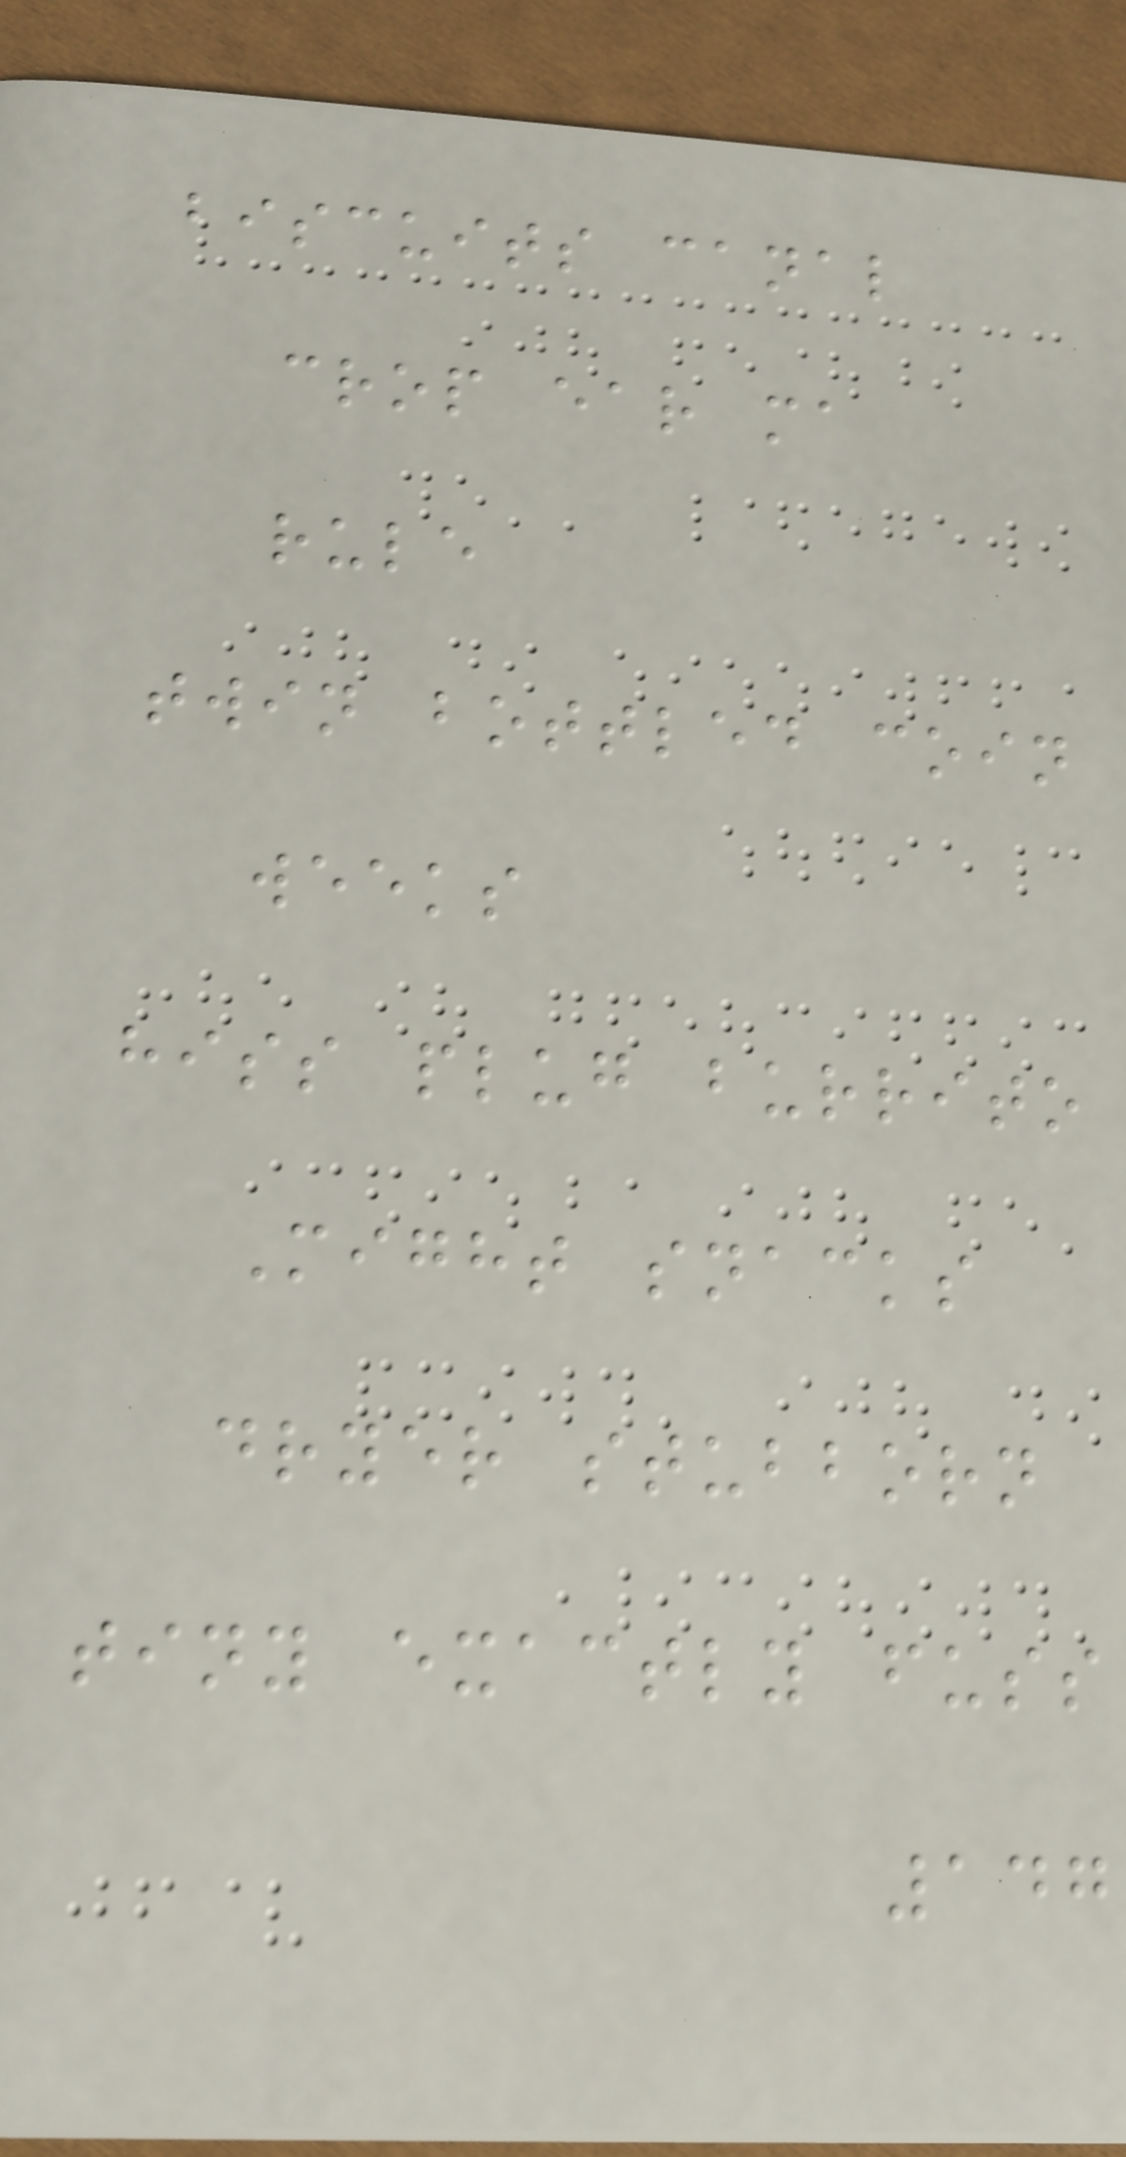biscuits canal
crop ear ma
rule
twin bottled coin
weeks
hiss plug burrito
Might snacks
dryer stubborn
tiny exactly fuss
147
